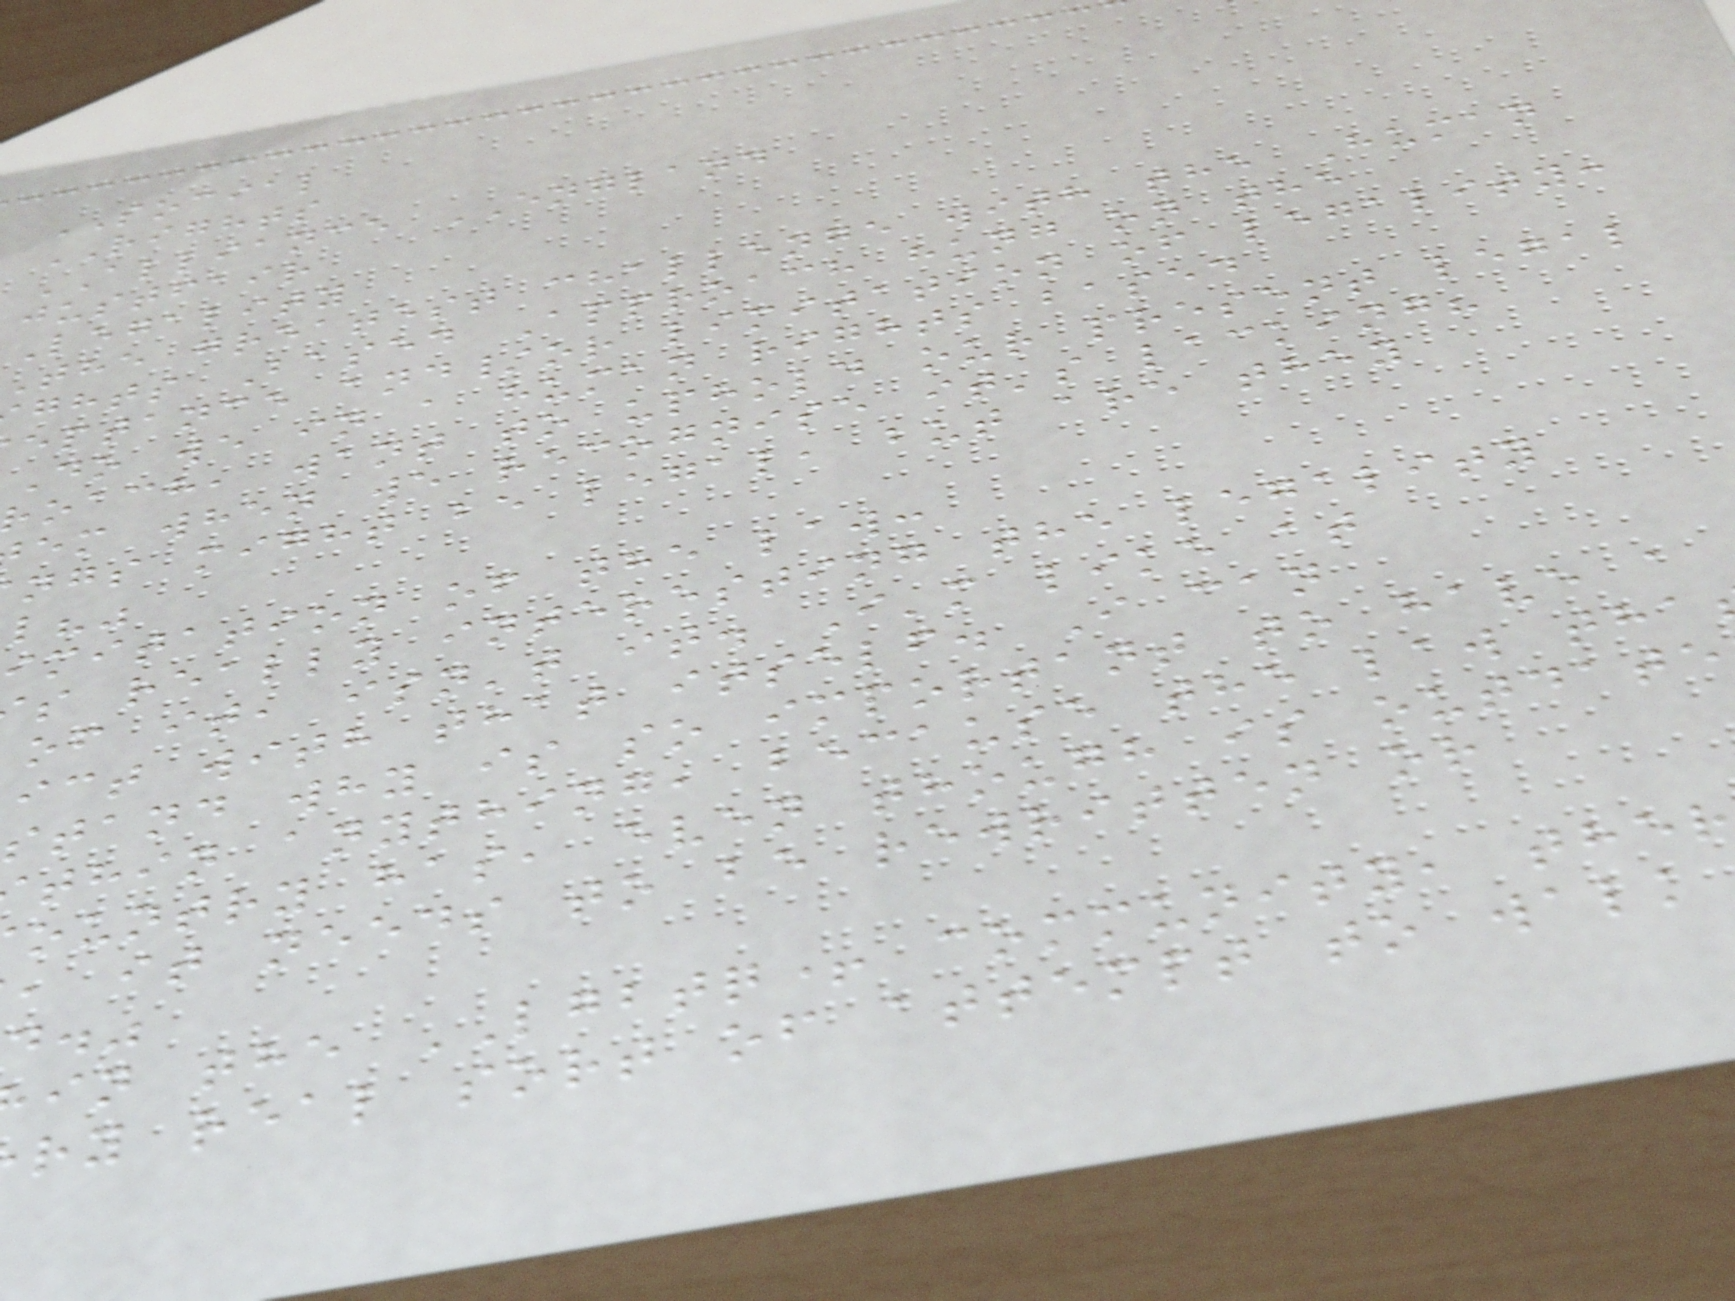SOCIAL
RIGHTS
ALLIANCE ENGLAND
justfair
Legality
the greatest challenge with the Human
ghts Based Approach hung on the
eptance and/or limitation of legality:
Do we in a human rights based
oach, want to uphold our present legal
em when we recognise it's lacking?
ngs might be legal, but are they
imitation of the law:
s really interesting the legality
of it, isn't it. I'm like at
ict with that itself. I can
stand why is so important to have a
thin anything, because the law tha
ountry has, even though is outdate
, it needs to be rewritten or
in the LGBTQ+ community, ther
ry real sort of attempt to walk
